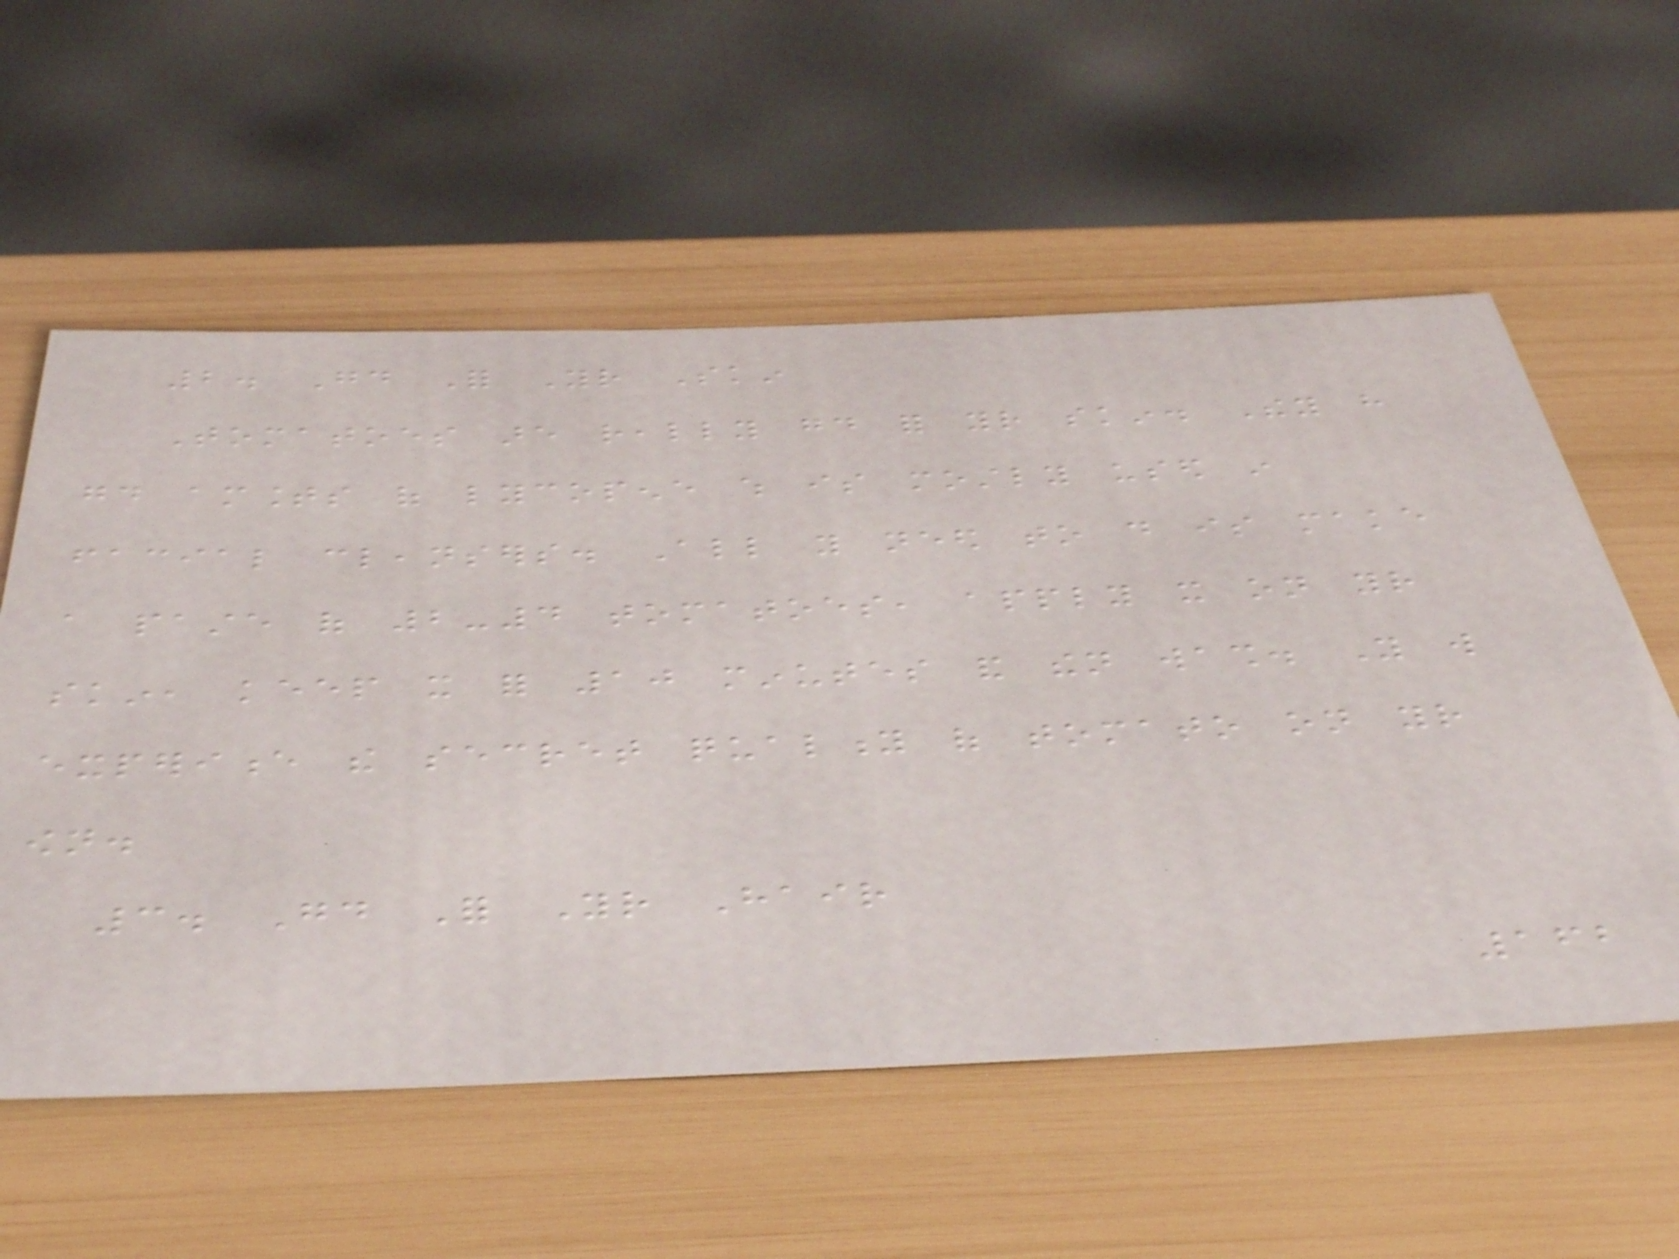2. Good For Your Skin
Tomatoes are really good for your skin. They have
good amounts of lycopene which is mostly used in
facial cleansers. All you need to do is make
a paste of 2-4 tomatoes, apply it on your
skin, keep it for 10 minutes and then wash. You will
experience the secret quality of tomato on your
own.
3. Good For Your Hair
162
